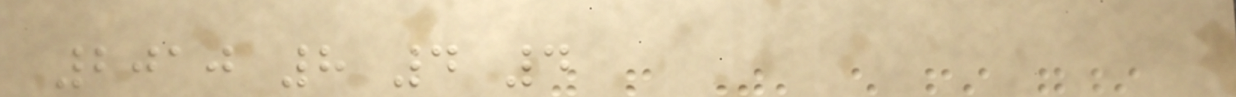2010 8 4 4
